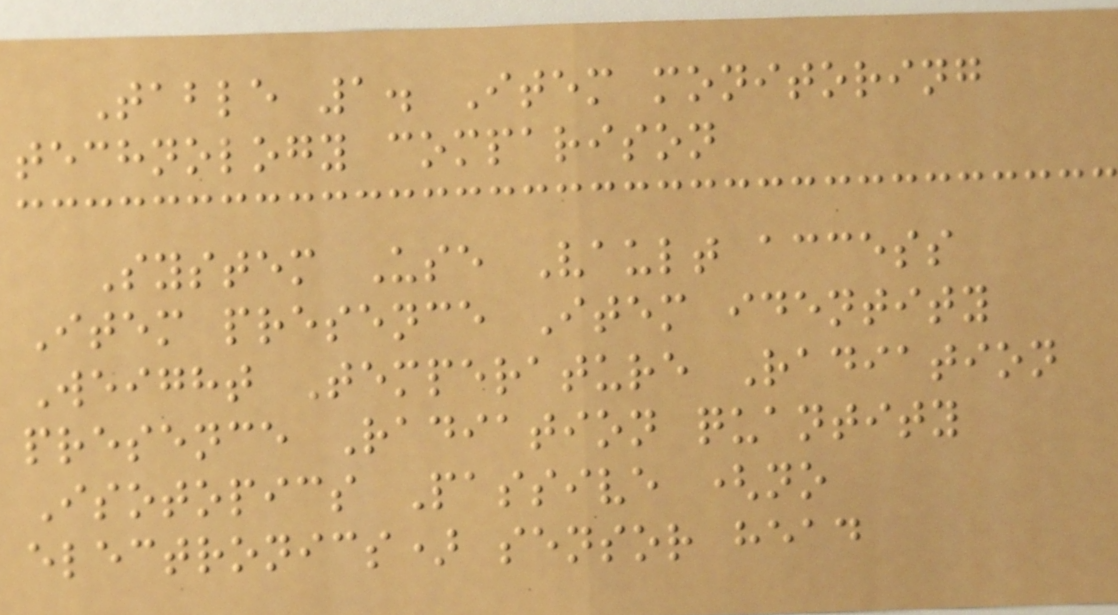Table 1. Item monitoring
technology comparison
System Use Vault access
Item presence Item identity
Weight Temperature Radiation
presence Radiation quantity
Isotopics Passive (no
electronics) sensor head
